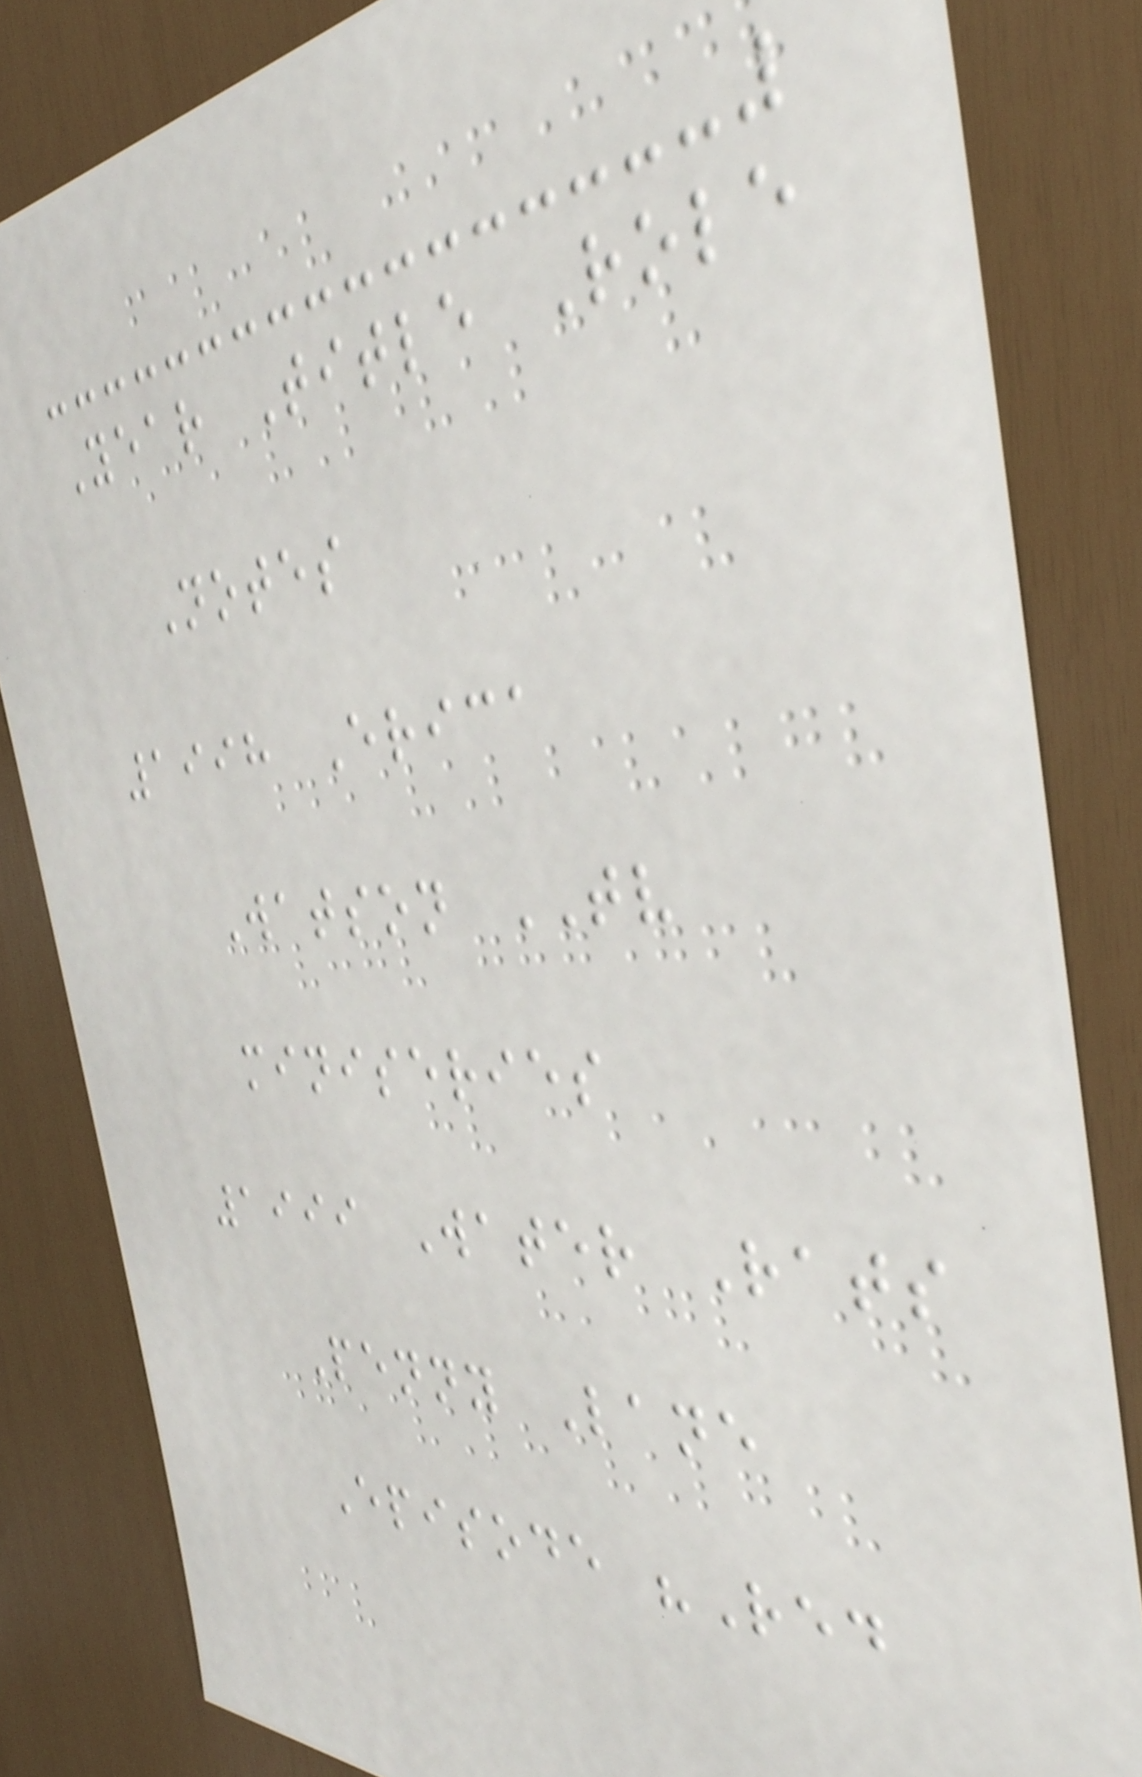Year Title Role
Notes
1998 Erica
Watson TV
miniseries
1999 Water Rats
Penny Lane
Episode "Red
